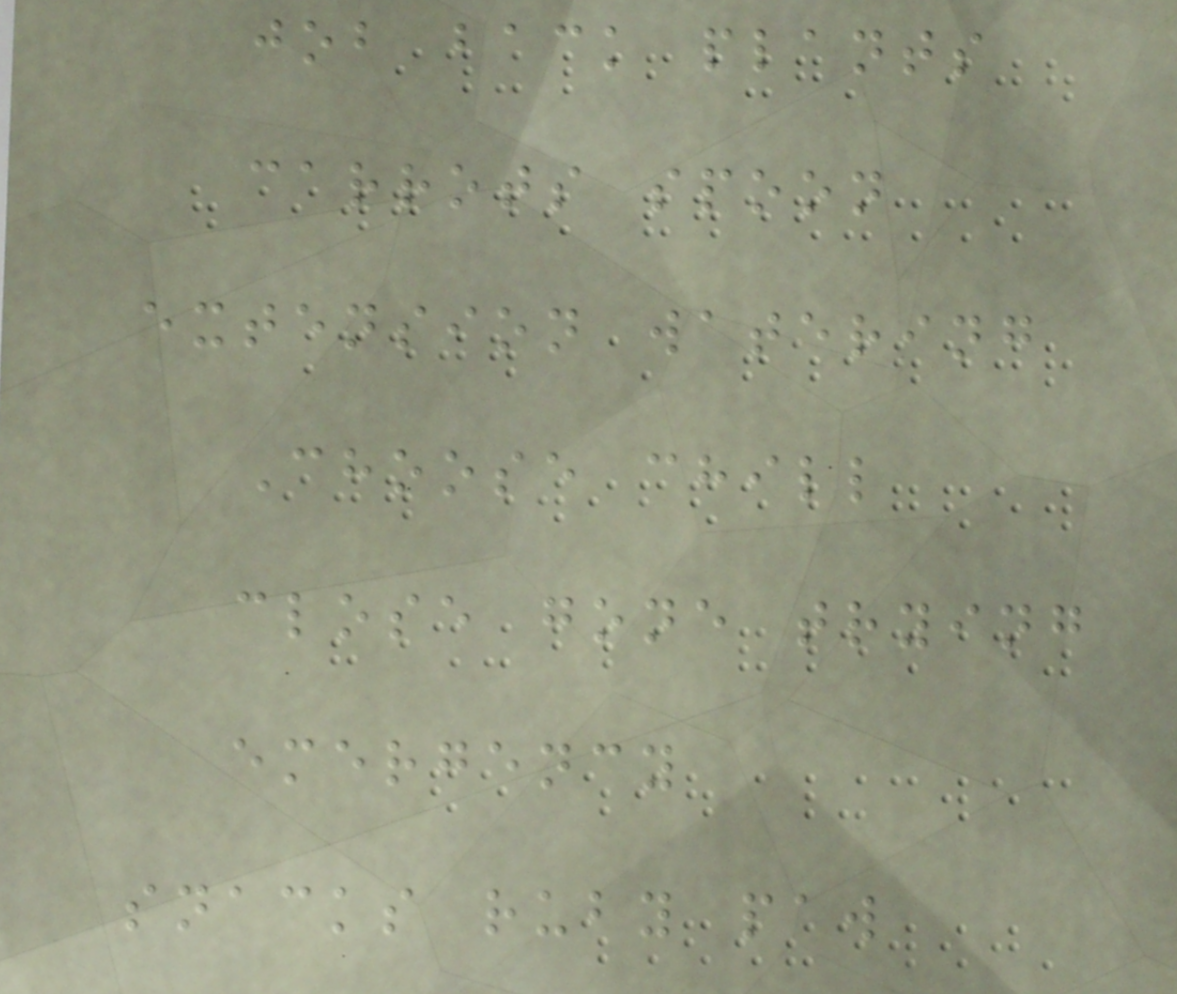job back plants
carrots spoon
extension watering
Choose chill
close gone trying
emergency
snacks ruby paw
